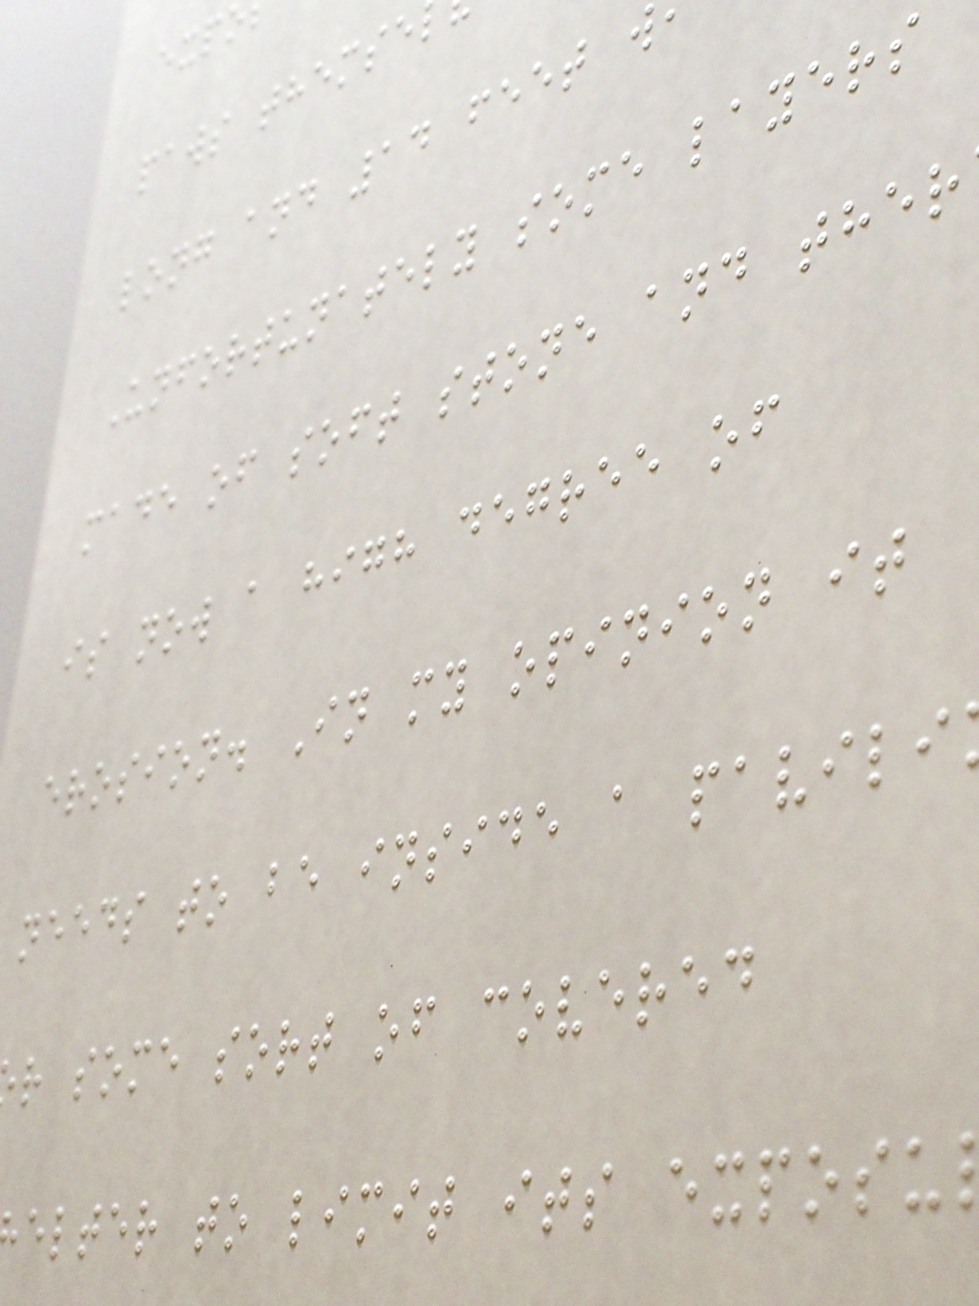paws themse
long and 14 feet w
Unfortunately some layers
made of soft stone and ther
is now a high degree of
erosion. In my opinion it
needs to be inside a pavili
r some sort of covered
elter to limit its exposu
